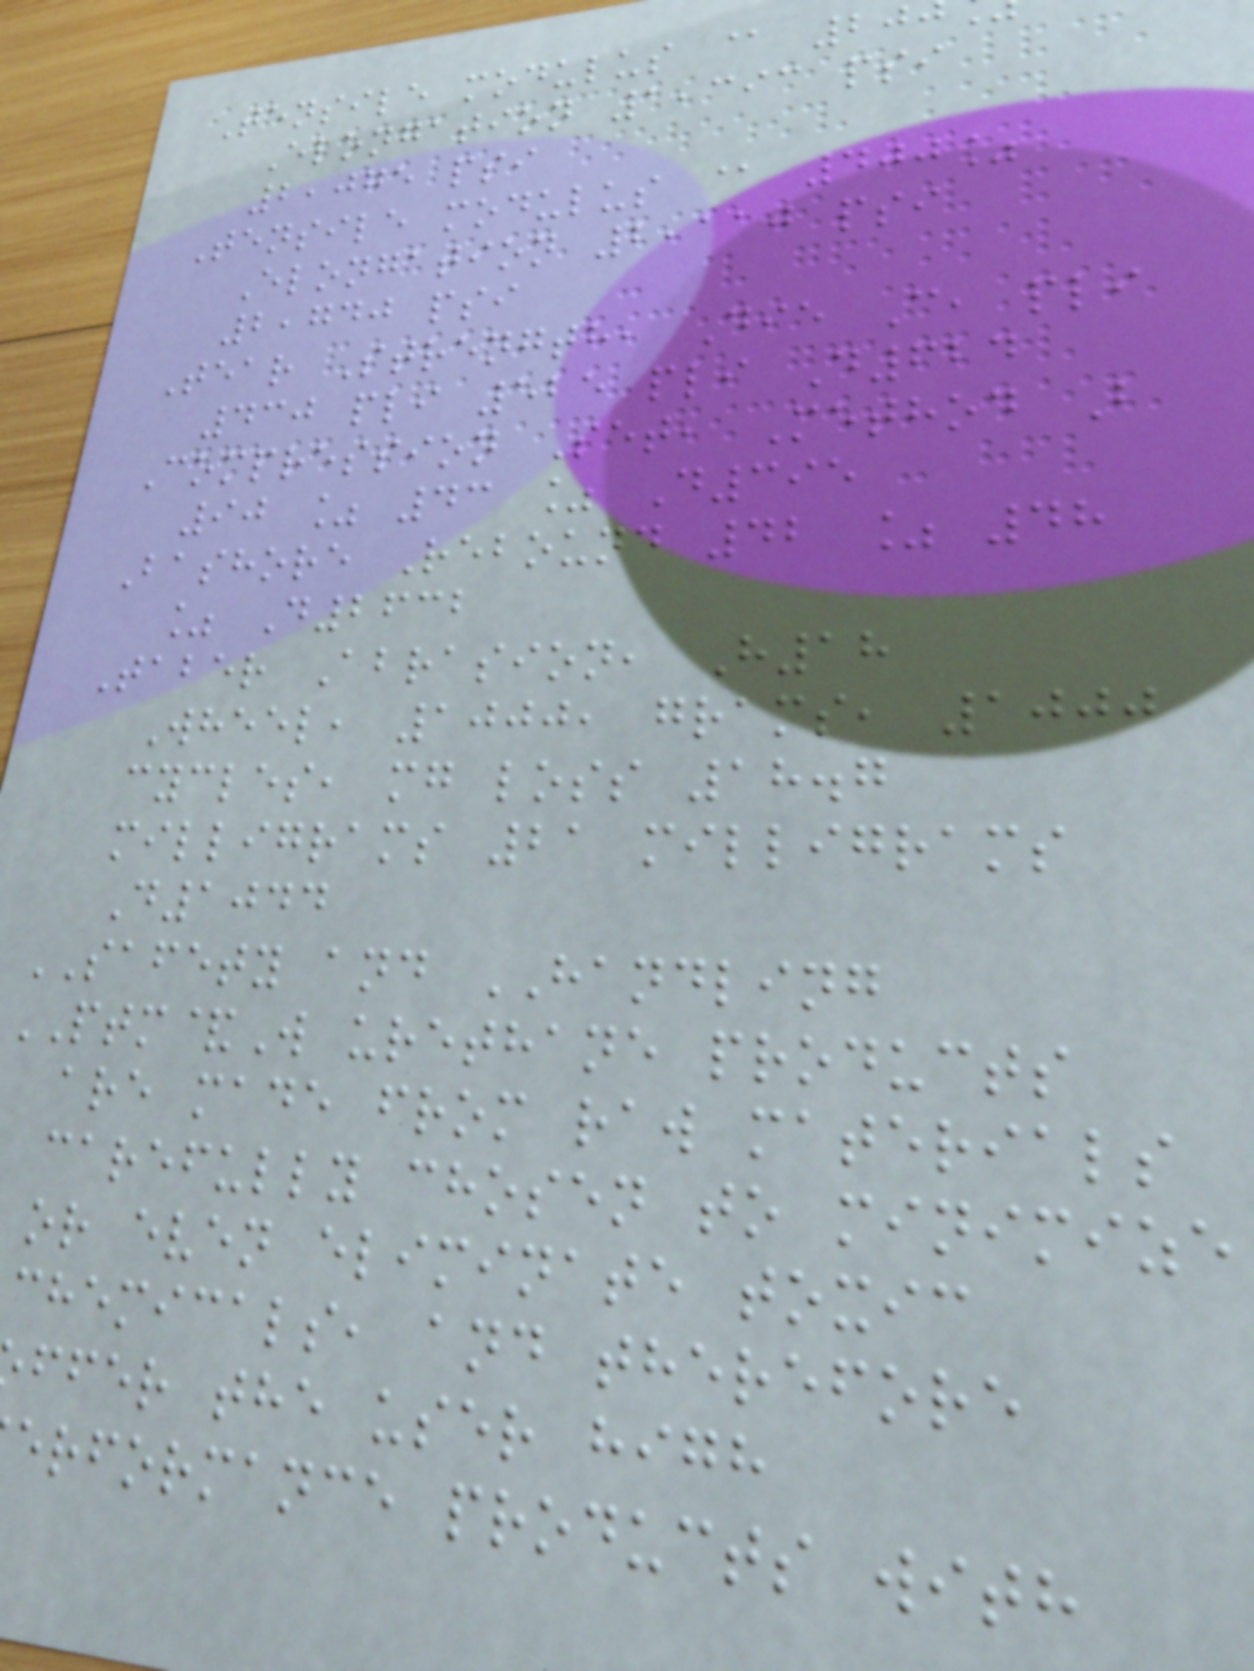Tensile modulus @ 20
Elongation 1,393 psi
2,075 psi
Tensile modulus @ 400%
Elongation 2,110 psi
2,740 psi
Tear Strength, Die C, pli
430 pli 525 pli D624
Compression Set, Method B
90 % 43 % D395
Bashore Rebound 42 % 48
% D2632
Taber Abrasion, H18
Wheel, 1000, grams, 1000
cycles, mg loss 18.7
milligrams 21 milligrams
D1044
SAFETY and HANDLING
PTM&W urethane products
are made from raw materials
carefully chosen to minimize
or even eliminate toxic
chemicals, and therefore
ffer the user high
erformance products with
